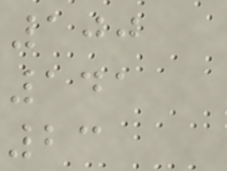100
141
23
